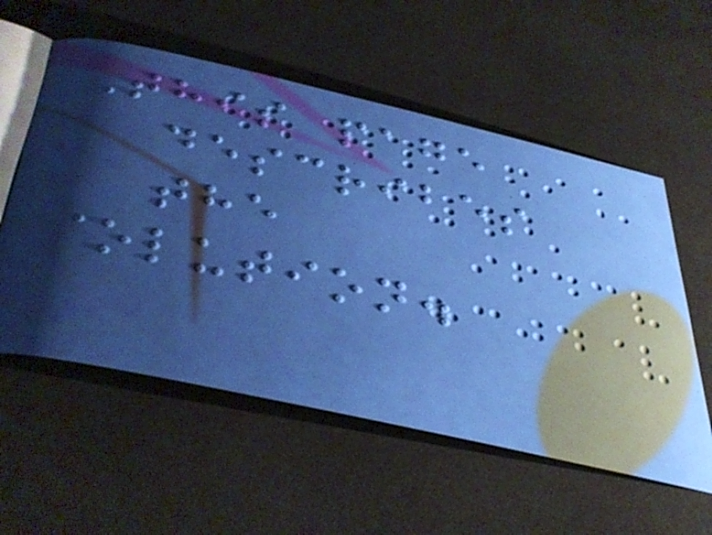This page
describes
the
solution.
